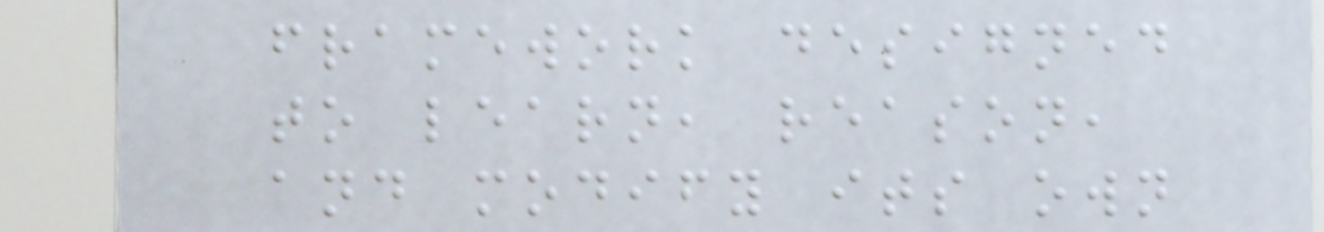framework designed
to learn, reason,
and modify its own
